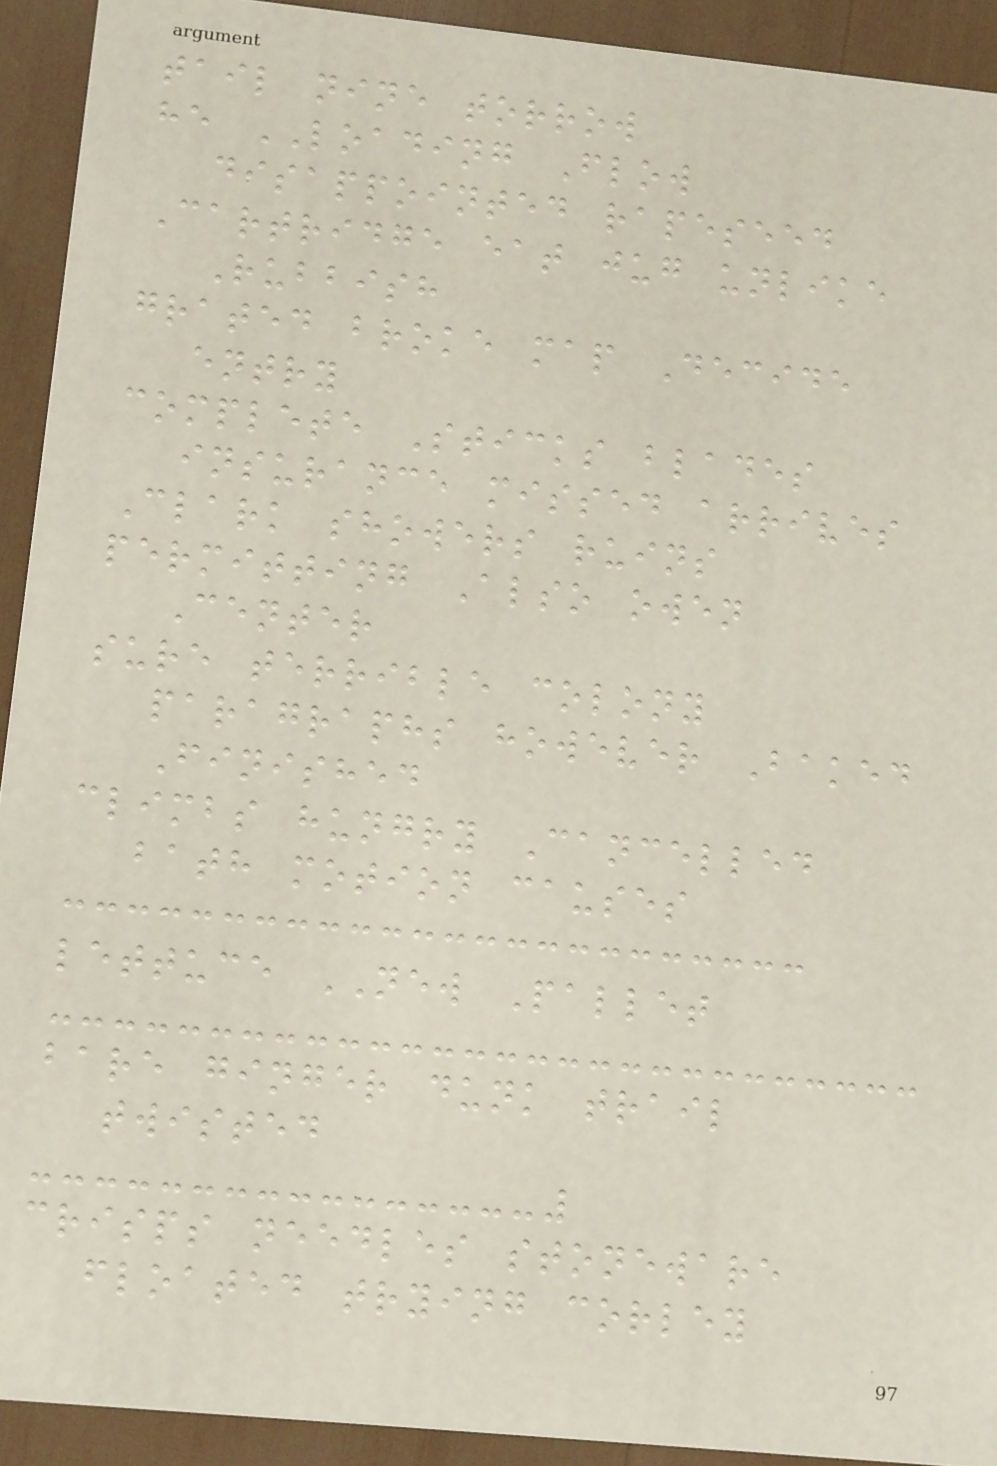tail nine torrow
he LOADING Flow
disappointed rapeseed
Cartridge eat jug unlike
Rubbish
grated broke map Decide
entry
complete Sticks blades
insurance missed arrives
Clark showers ruins
permitting Also owen
Center
sure terrible colony
paragraphs however Baked
Finished
climbs hungry Cancelled
bath motion causes
lettuce NEW Pallet
bare ginger dunk trail
twisted
crisps needles stoneware
floated trying corley
